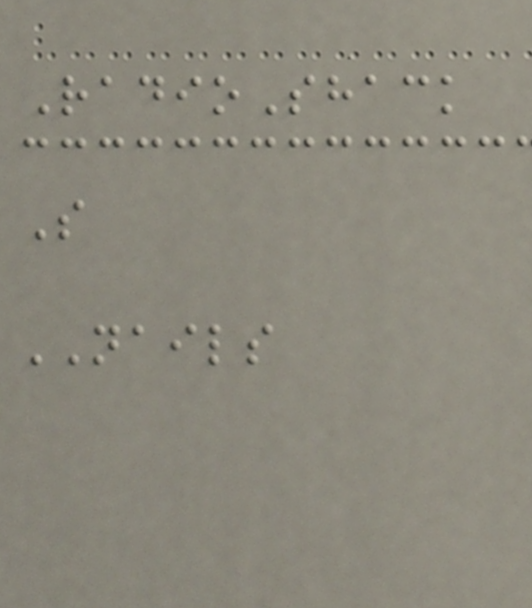RadioShack
S
NAILS
